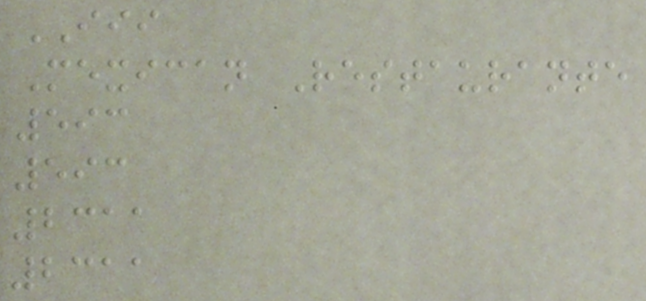III
Mexican Restaurante
593
593
2311
2311
